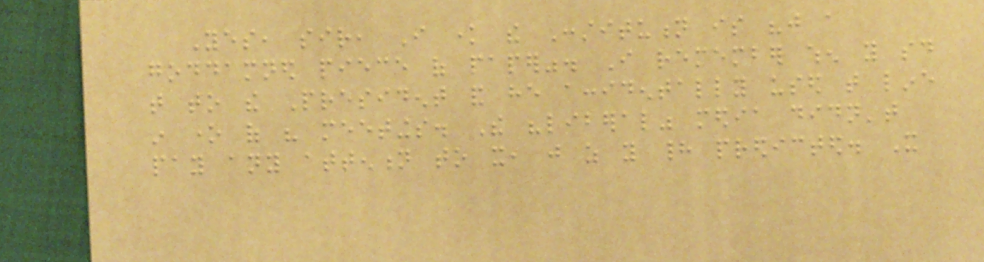Yes, sir, I know the Constitution is "just a
goddamned piece of paper". I remember when you said
that to the President and he accidentally used that line
in one of his meetings. The "liberal" media didn't
pay any attention to it, just as you had predicted. It
